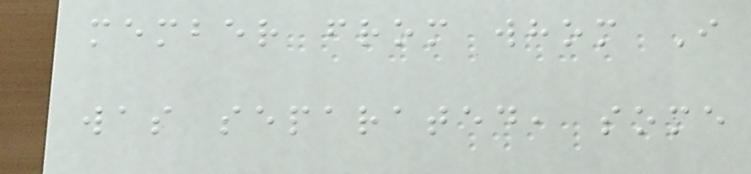member from whom I
was separated, some
